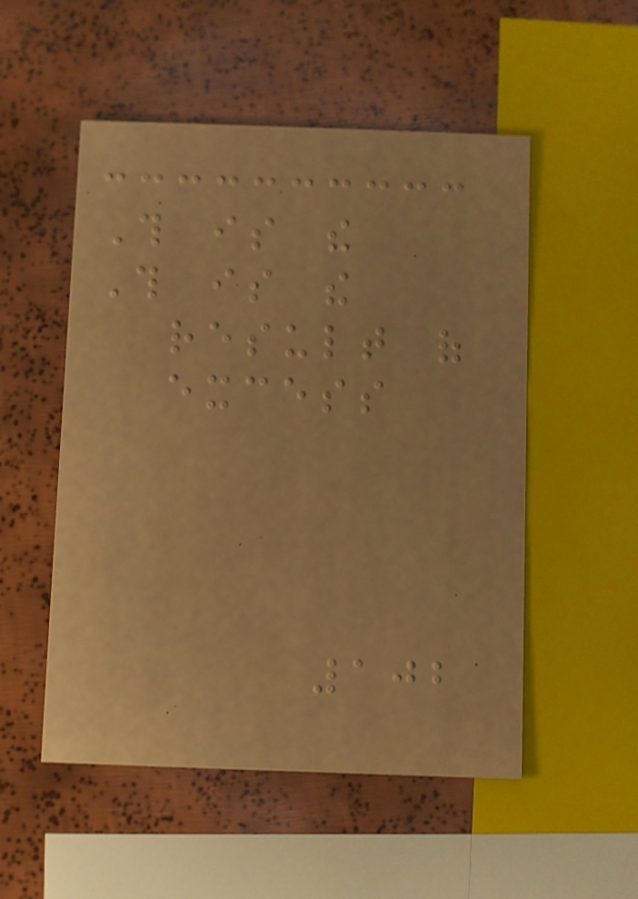This is the
This is the
result of
excess
102
